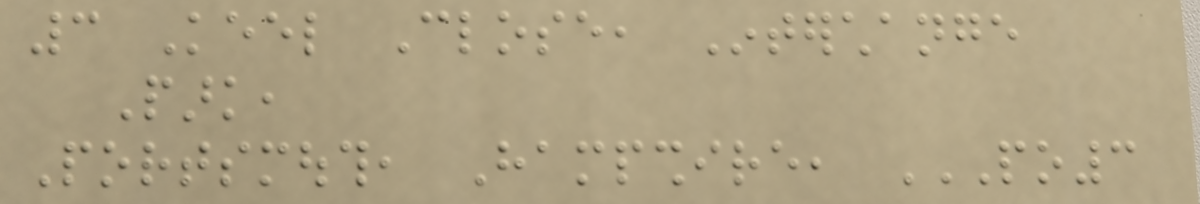3 Keel Close, Interchange
Park,
Portsmouth, Hampshire, PO3
